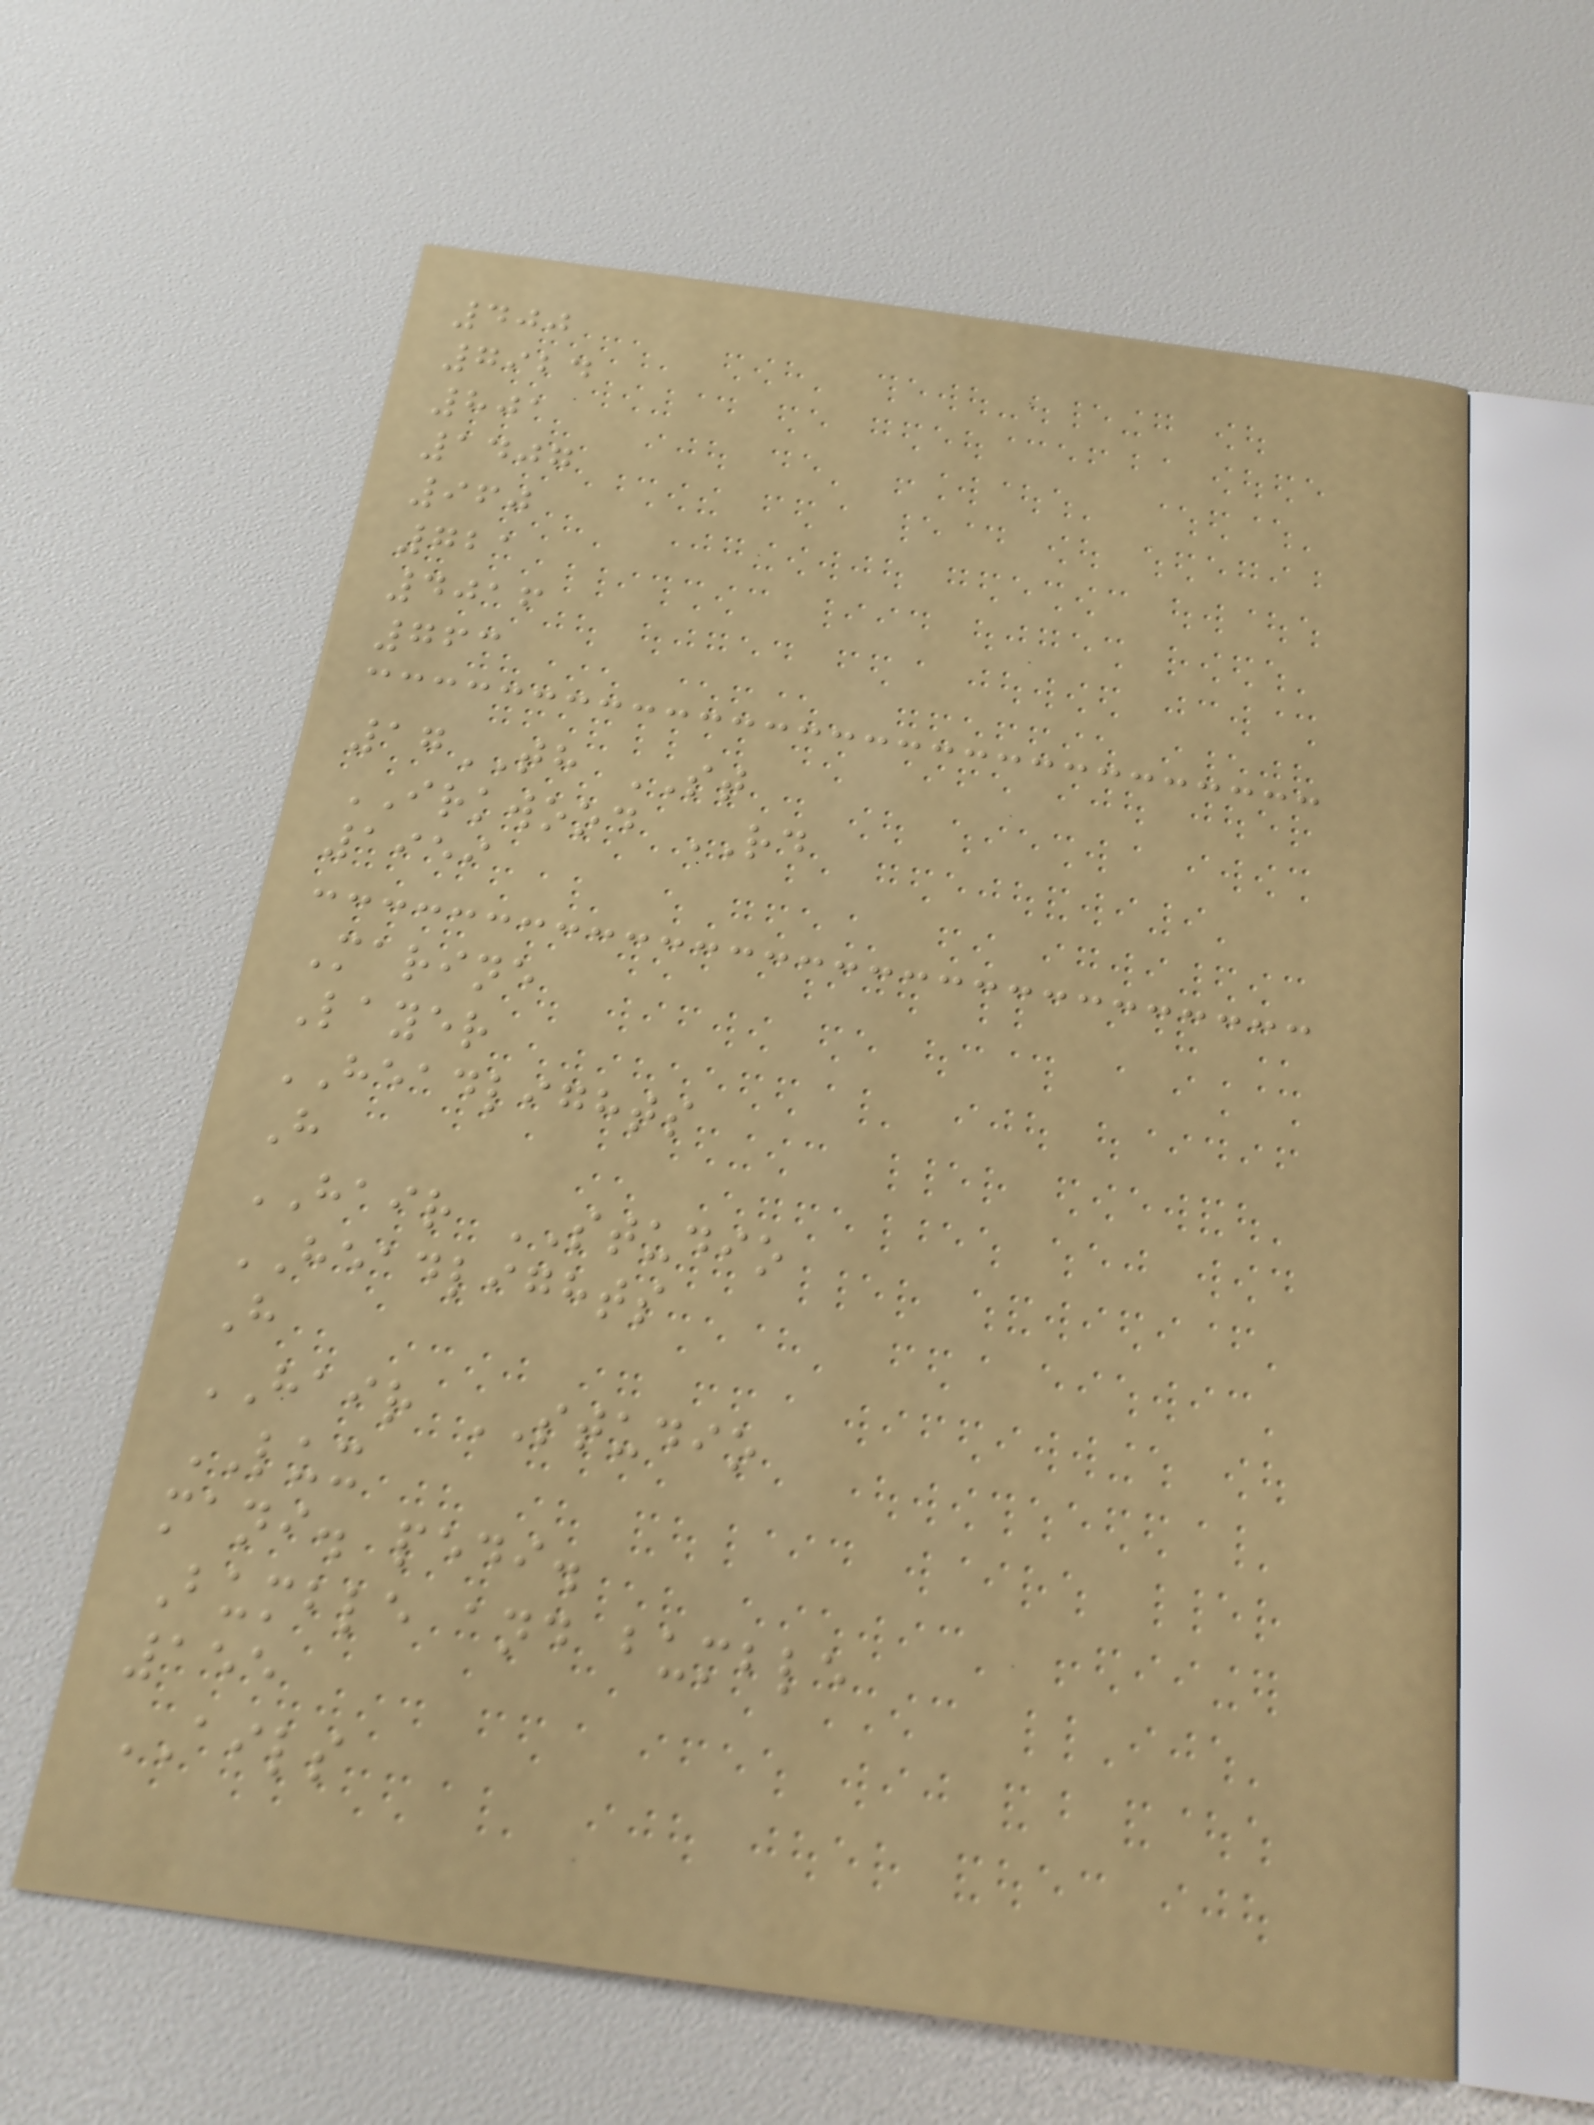400
7924
801
1407
960
721
4016
763
17TH ST
IRKWOOD RD
1959
Marine
Layer
HEADLIGHTS
H
HAIR STUDIO
HEADLIGHTS
H
HAIR STUDIO
LUX
mani. pedi.
Bumble and bumble
155
AILS
